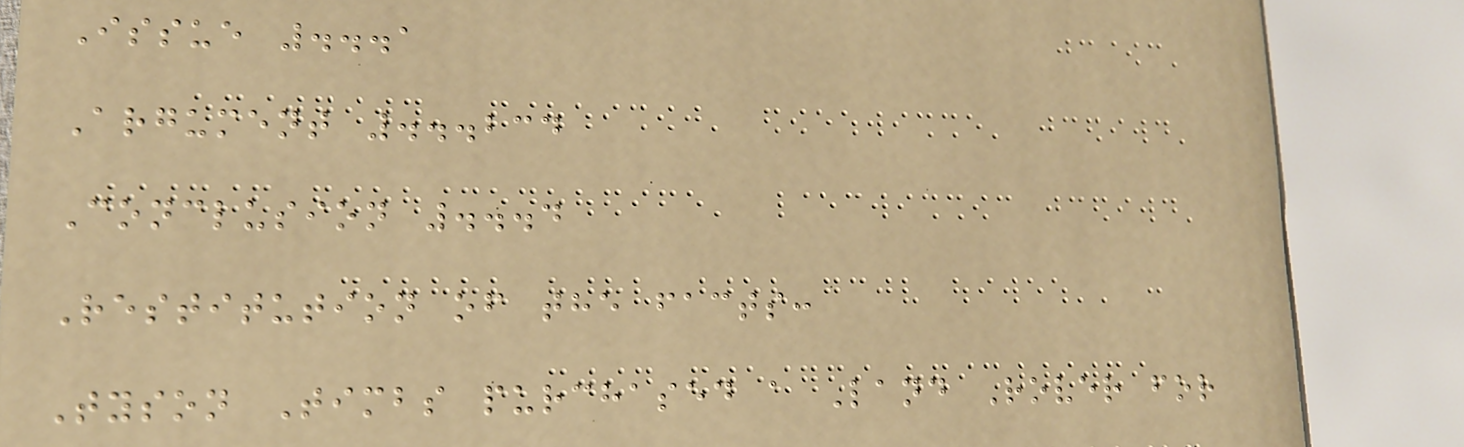Issue ...1
Argument ...234
Conclusion ...4
Restitution of the facts:
Tyson Timbs purchased a Land Rover for
